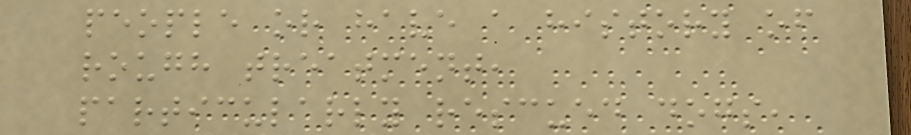people or have a history of
rough treatment,
particularly rescued dogs,
